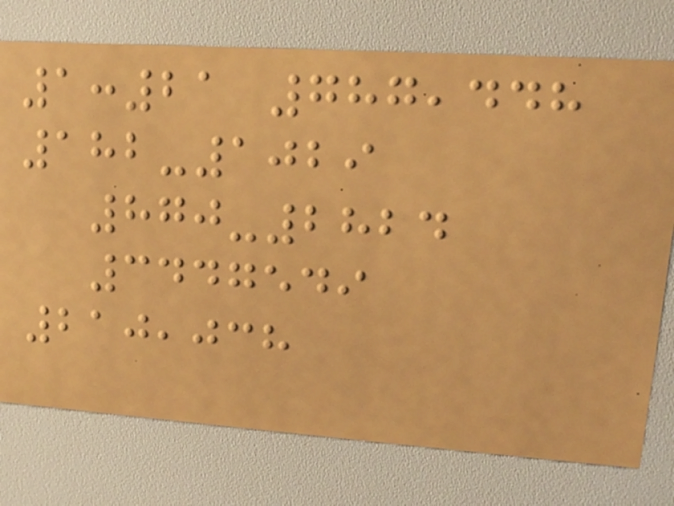1:21 787,448
182-1029
870-2824
3447549
210,038
